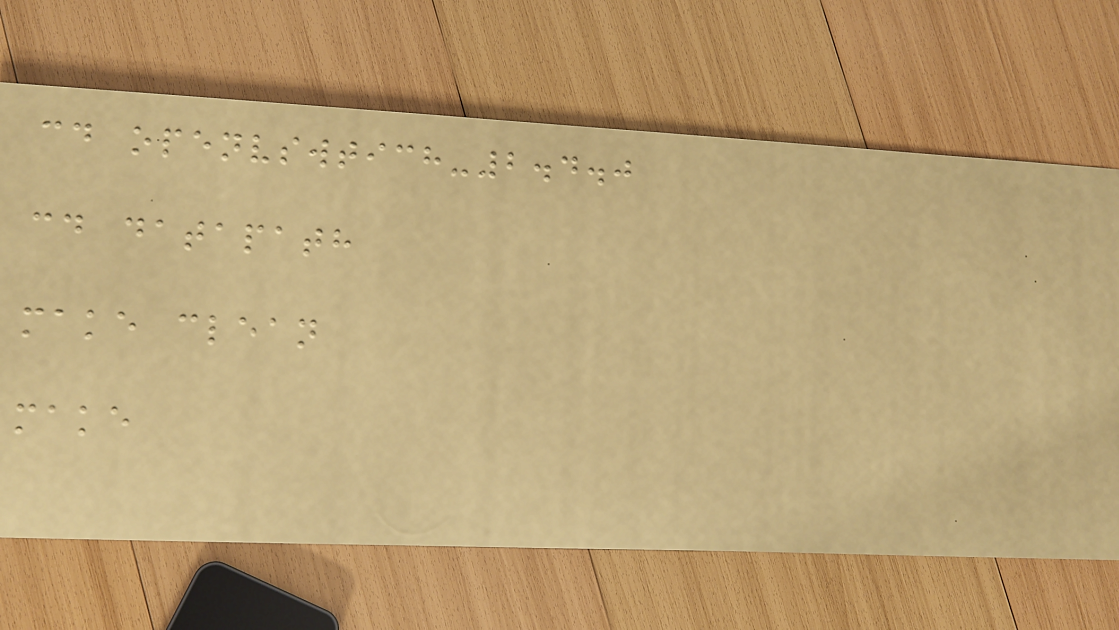cd openvswtich-2.4.0
cd datapath
make clean
make
